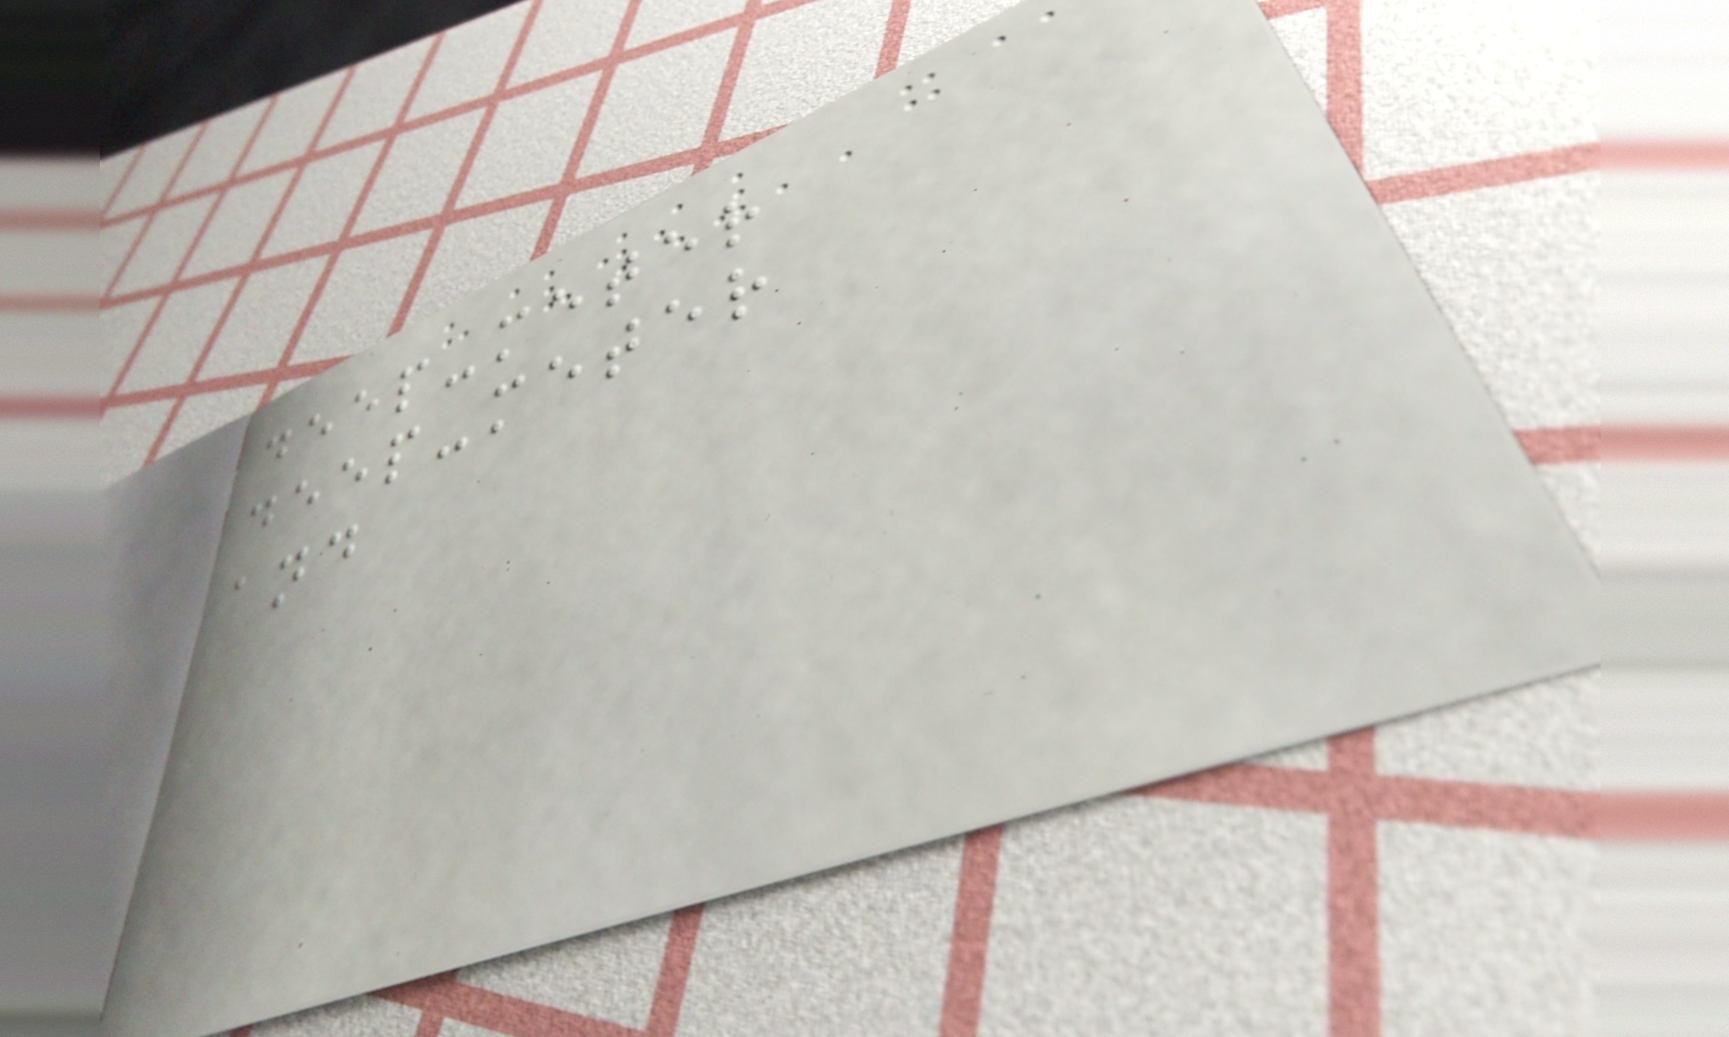deep-meter
deep-meter
and
